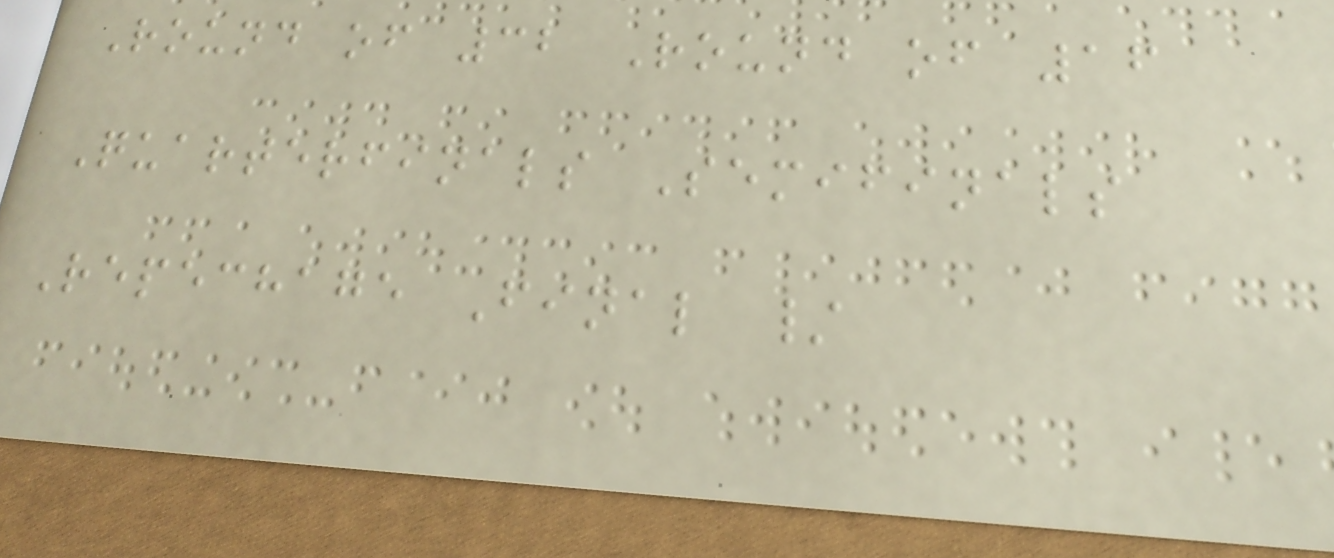Round of 32 Round of 16
Quarterfinals Semifinals
Repechage Final /
